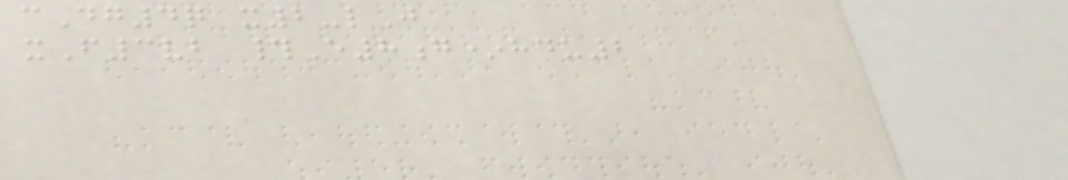cDg4q x2-lJ
xF3vb #E8g*hdu2
